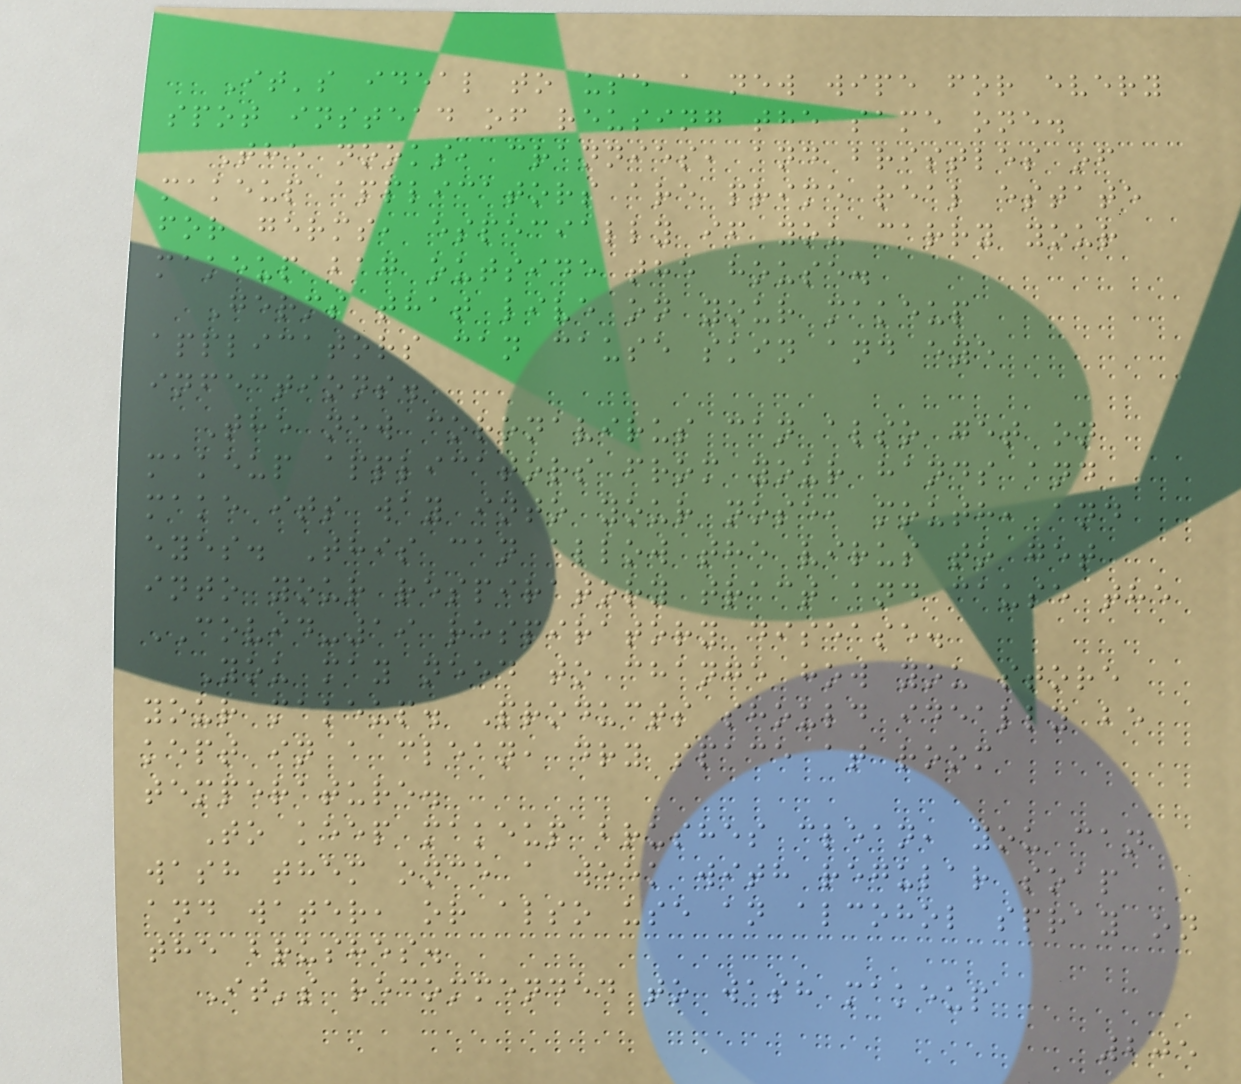It's ideal to use a new wipe for every
spot instead of reusing the same one.
The nooks, crannies, and bristles of
makeup applicators are prime real estate
for germs, especially if you carry your
makeup bag outside the house.
Germs that live on your makeup
applicators can cause skin and eye
infections.
The new coronavirus can also get on
makeup applicators from your hands and
make its way into your nose, mouth, and
eyes. This can allow the virus to get
into your respiratory tract and cause the
COVID-19 respiratory disease.
You may need to change how you store
your makeup. Products should ideally be
kept in a clean, dry space at room
temperature.
To keep makeup brushes clean, you can
wash them once a week with regular soap
and water, or also use an alcohol spray on
the brushes.
It's recommended to wash makeup
205
